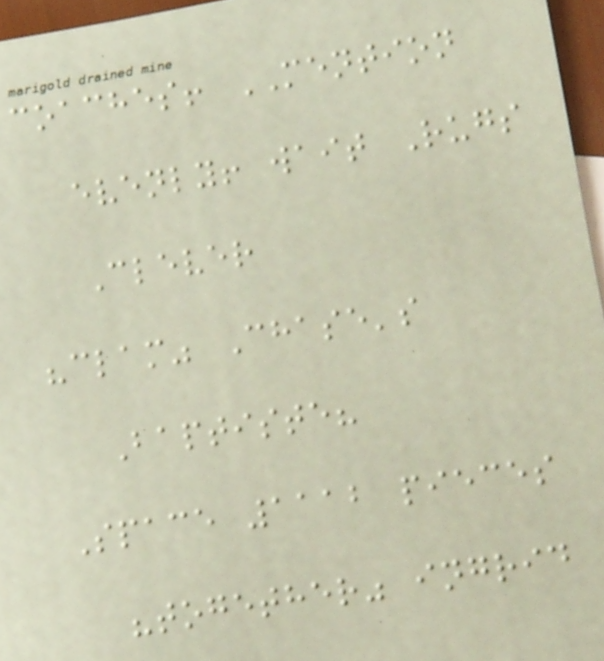coaches! MENTION
evenly! wait Rugs
Clever
"clam" Chase's
Baptiste?
Space 1112 pieces
"together" ingrid
